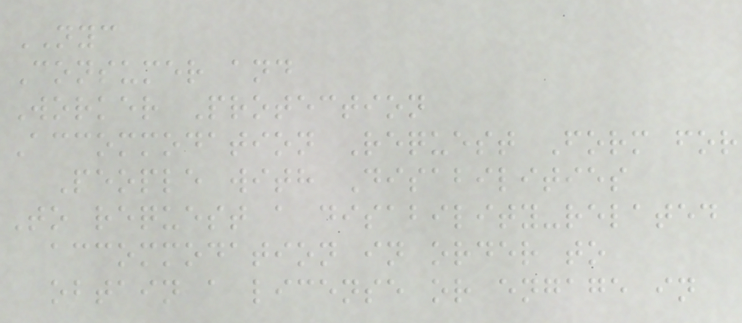NYC
Consumer and
Worker Protection
Accommodation Request Form for
People with Disabilities
To request a disability-related
accommodation in order to
obtain a license or engage in
